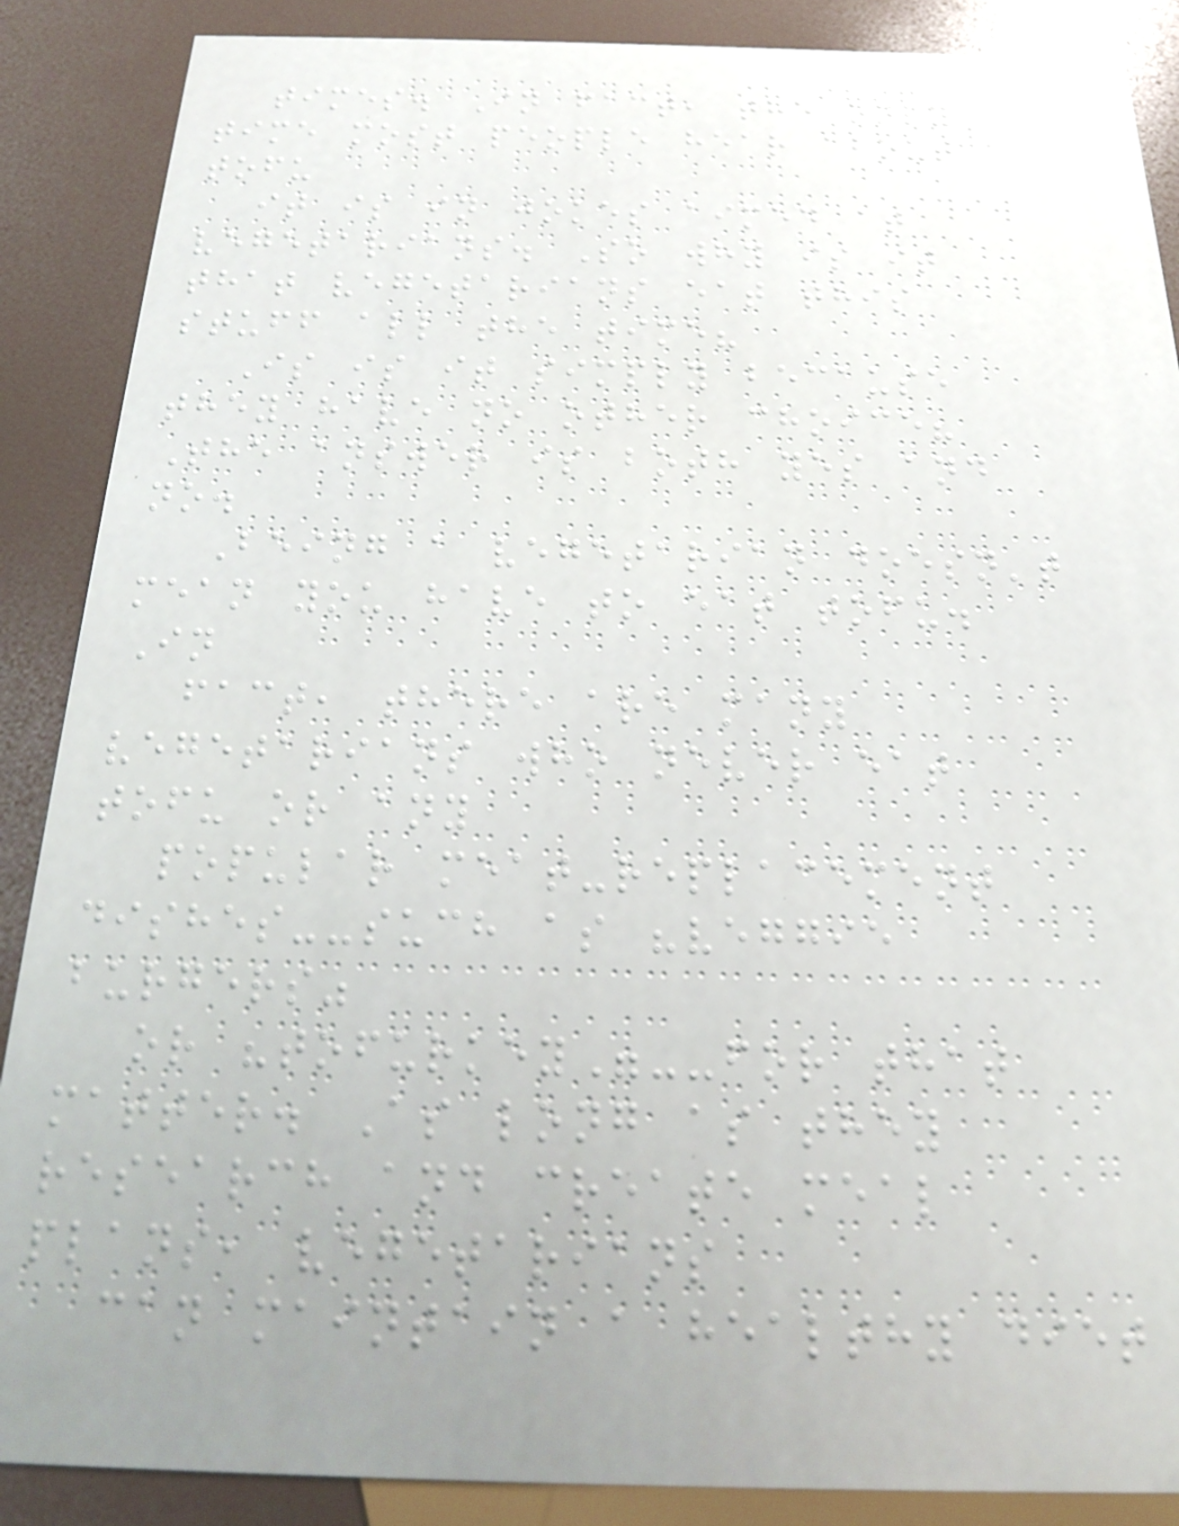times. In fact, the only
time most people hear about
tofu
it is in jokes aimed at
vegetarians. So why is it
that vegetarians eat this
stuff all the time?
Is is it simply because
they have no other choice?
The answer is both yes and
no.
Being a vegetarian doesn't
mean you have to eat tofu.
In
fact, there are many
vegetarians who never eat
tofu or any
popular meat-replacement
dishes--such as "veggie
burgers"
or "tofurkey"--for that
matter. As long as they
research and create meal
plans, vegetarians
can maintain a healthy diet
